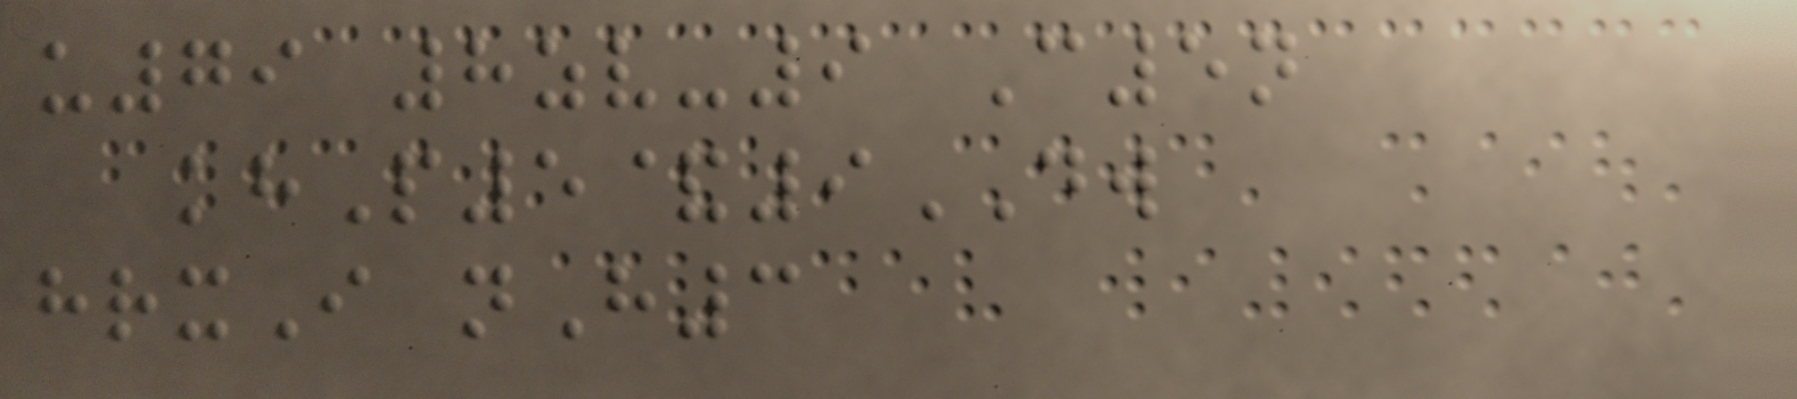u79 8zv-9 C5n
khP5&9DW
hrxI nH3
